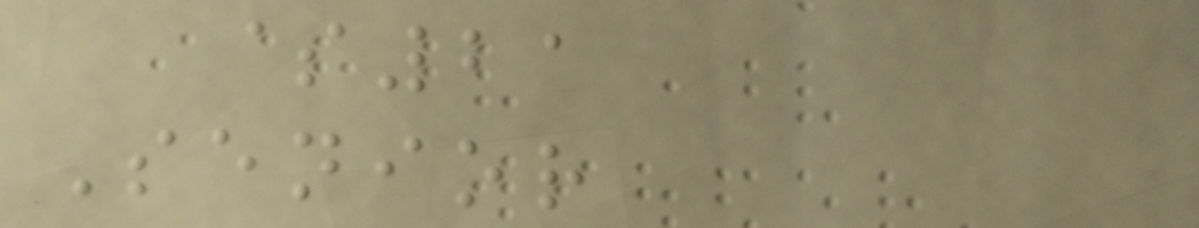$21
Senior
